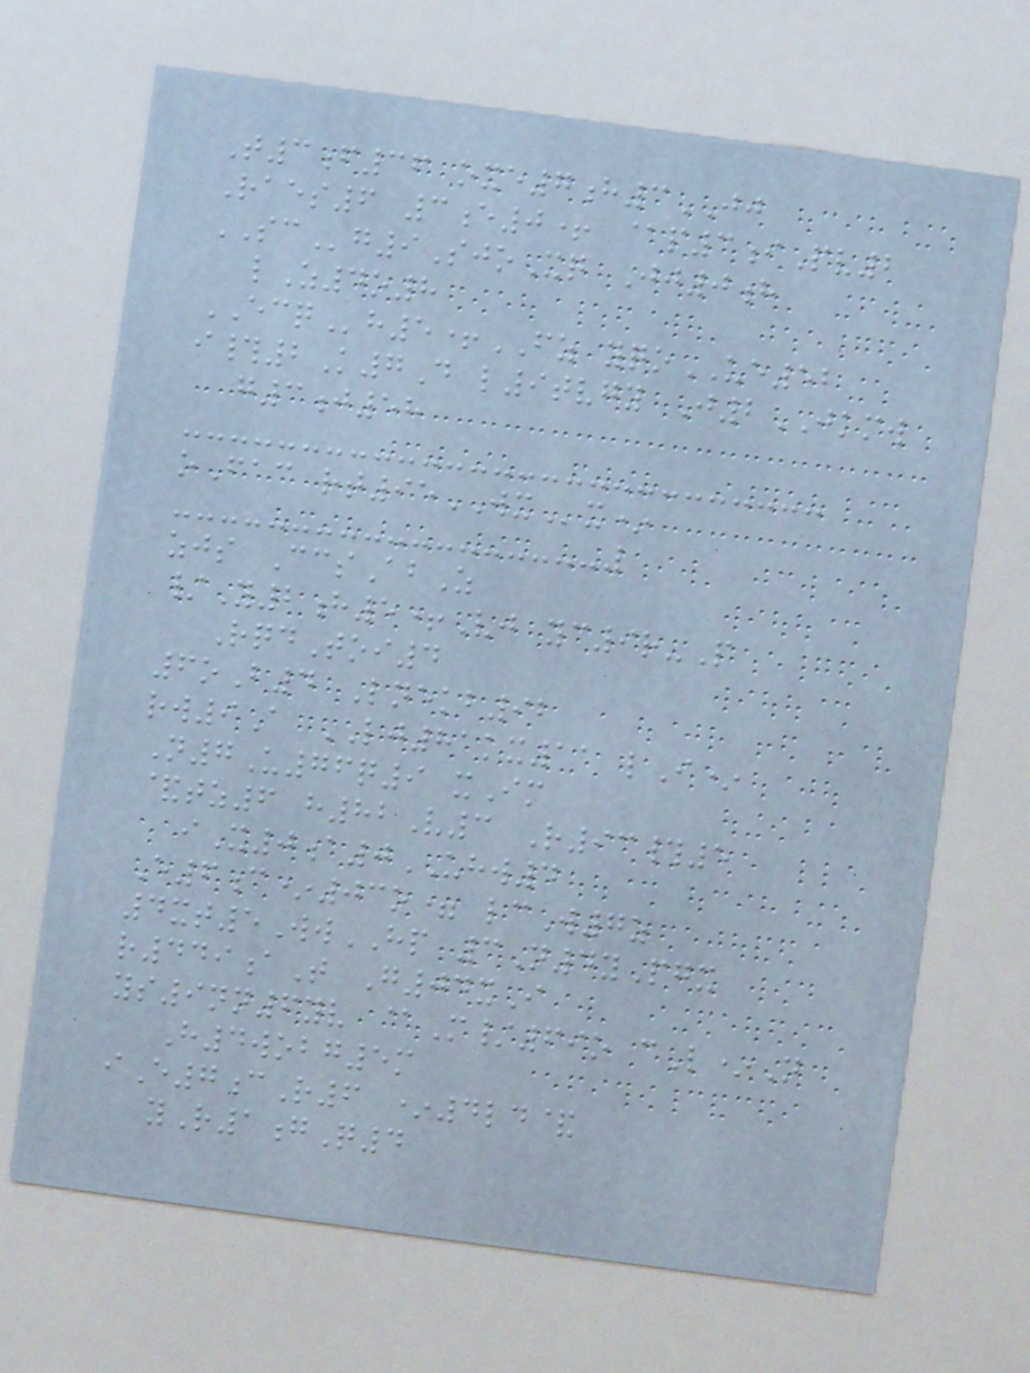T3f36 oxe7h3JJ
Raes6 3e0+ @p3iPv2
SCg9SjoXq Jj0h
lZ4o8
ECQh5+FZ yqoUE52
i#2K7D l9tvgy J2JKMW
g3j58
oFac rt95WXx*
zjs CcsAbZ
/Y2h5+Vj yc9r-P
RqdToi4
6oB4 Lnekb92
rw9A LJ81kx11 lI*
N7U76q9 xIm
&tz6 h82V3 R93#5
iX0a0UHW4
E6c*03o= lcW7z
4xt5WwHP 3N4yPgx
r449aT G04xI
ys9nn6yv @M/69o cL*N
H4wobg5m
iE7cR6 *4ld&
yR1gQ4
